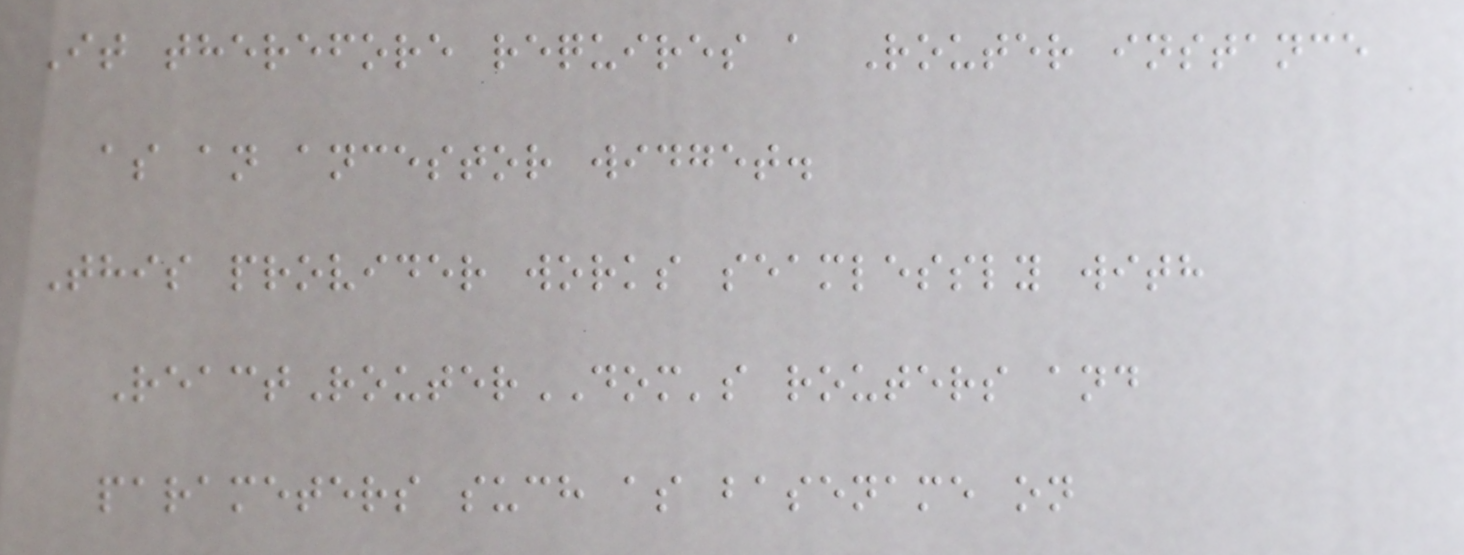It therefore requires a Router instance
as an ancestor widget.
This provider works seamlessly with
ReactRouterDOM's routers and
parameters such as basename on
